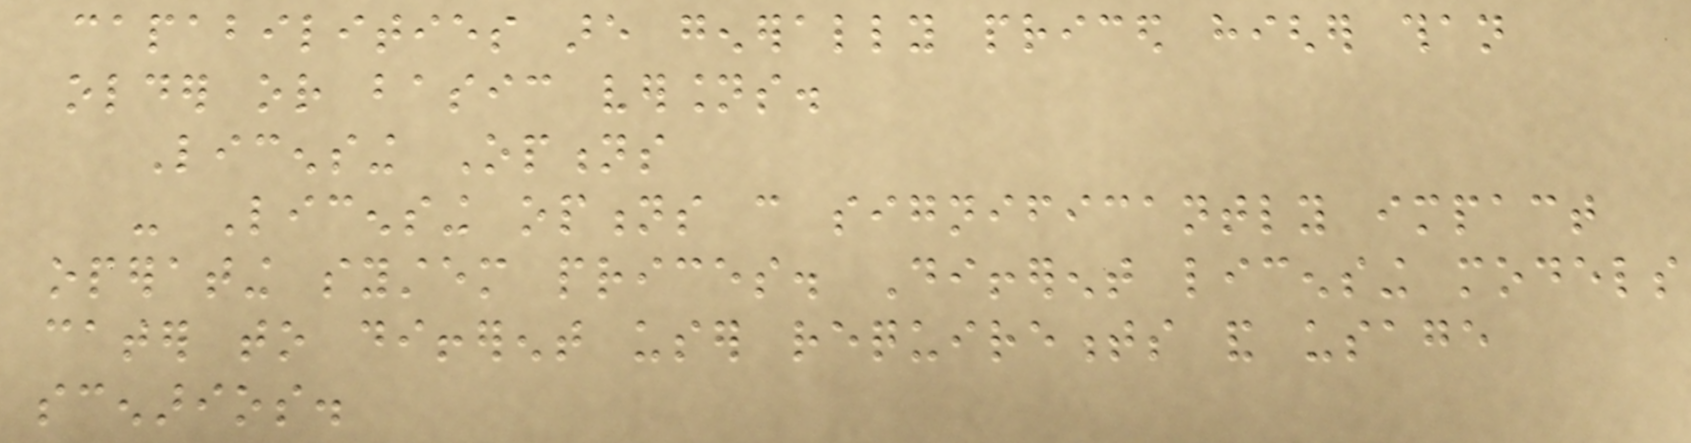capabilities are generally priced higher than
older or basic versions.
Licensing Options
- Licensing options can significantly impact
operating system prices. Different licensing models
cater to different user requirements and usage
scenarios.
